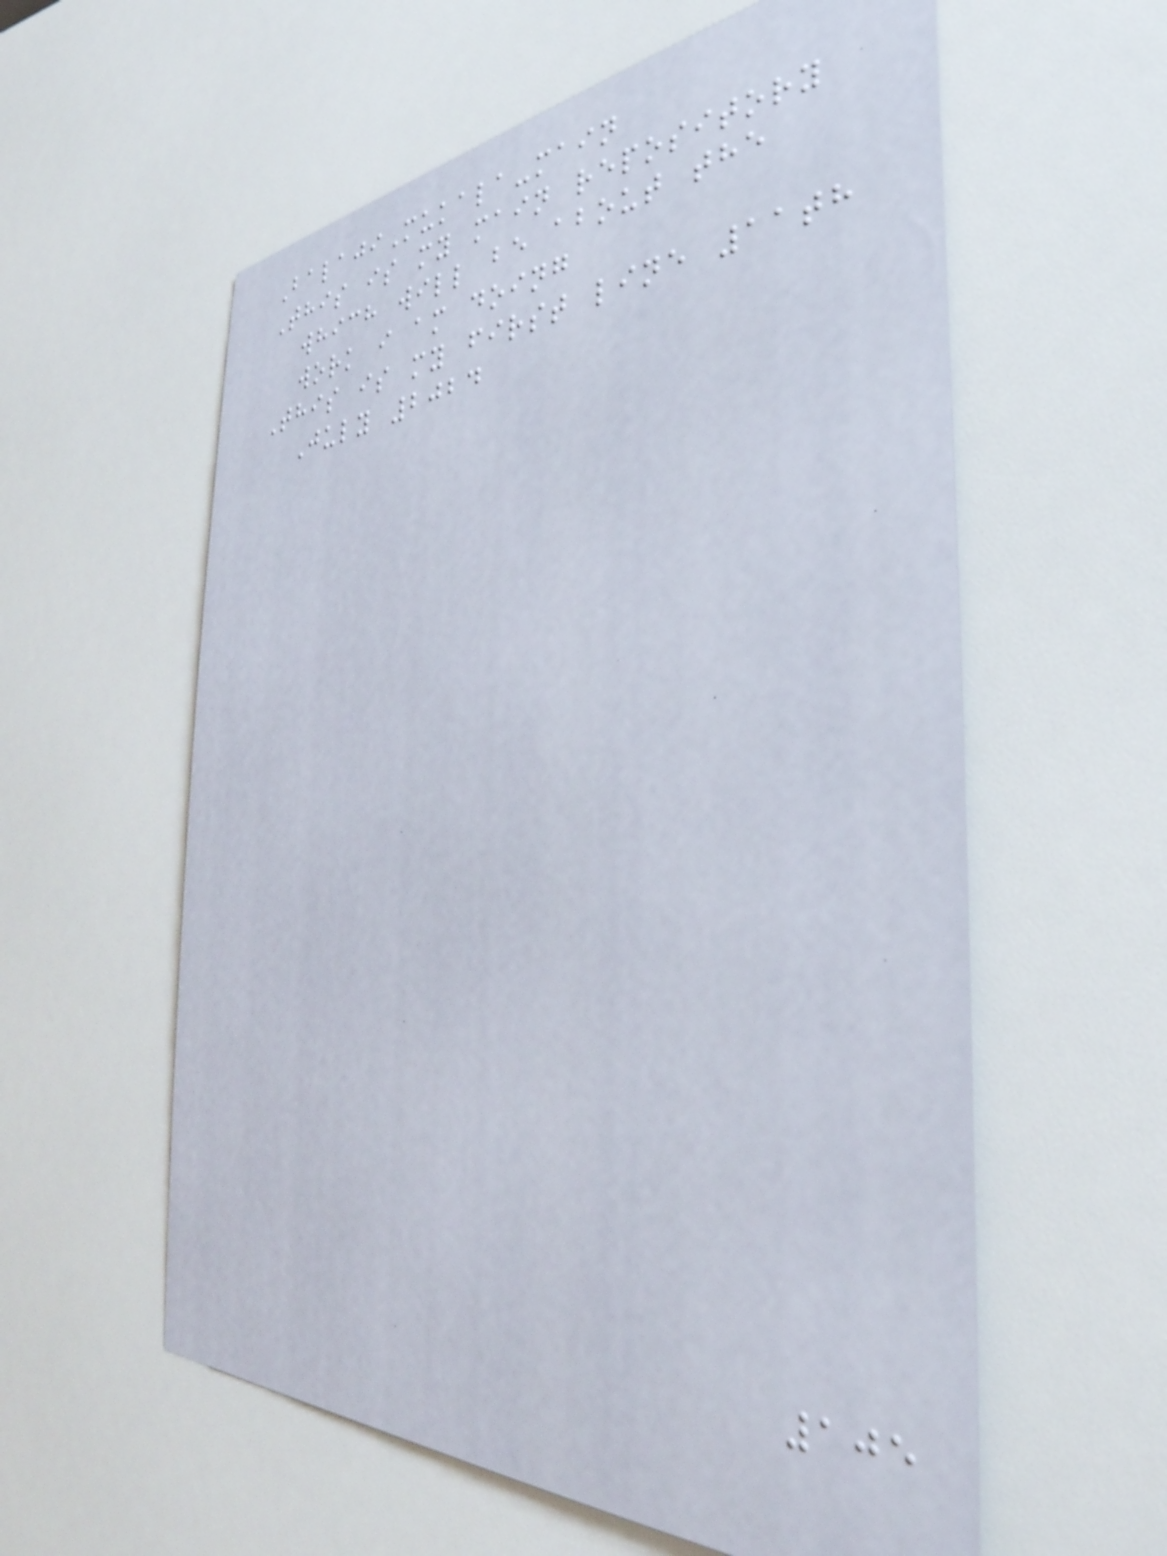BalajiMukala-main
This is my main repository
which will be about the
work i am doing
This is my first line 11th
July 2024
105
